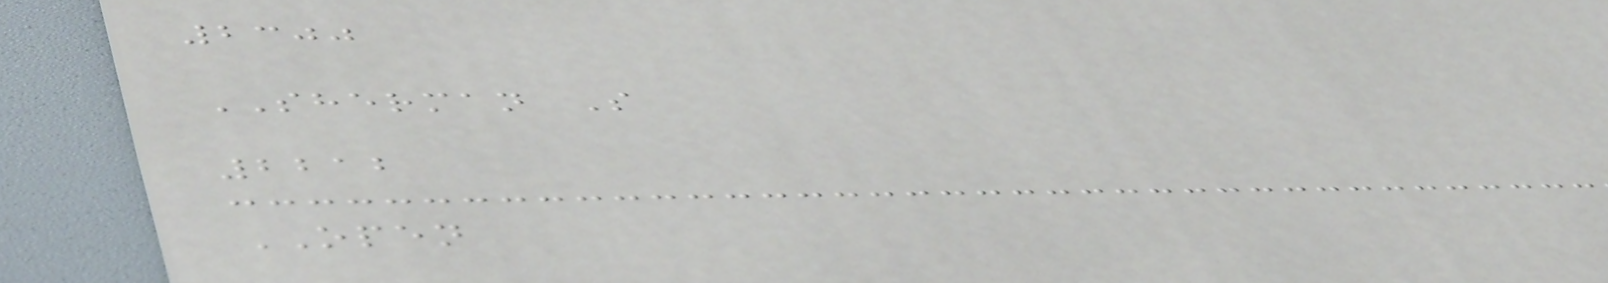2300
SHERMAN S
2212
OPEN
